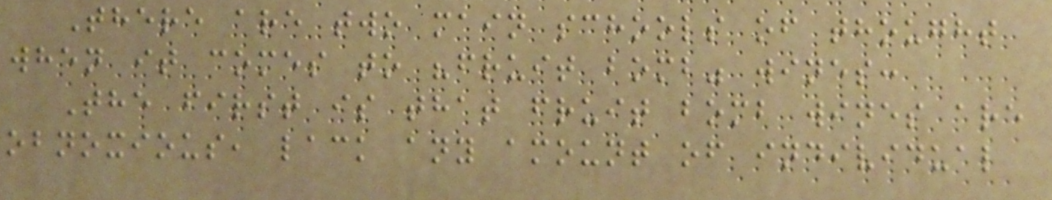There are two main schools of thought
when it comes to "fruit bomb" wines:
The first is that fruit bomb wines are
obnoxious, lack any amount of individual
